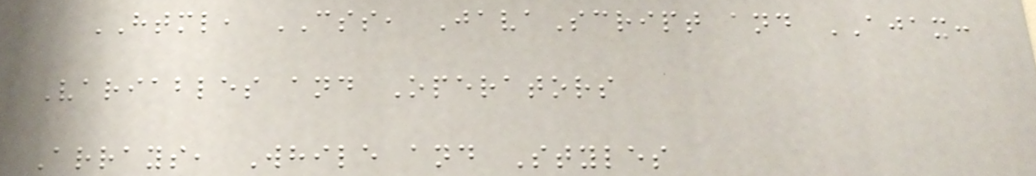HTML, CSS, JavaScript and AJAX:
Variables and Operators
Arrays, While and Styles
